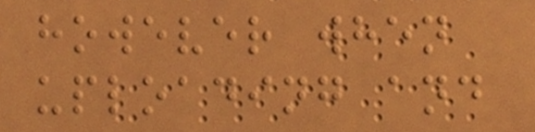however when
uploading and
